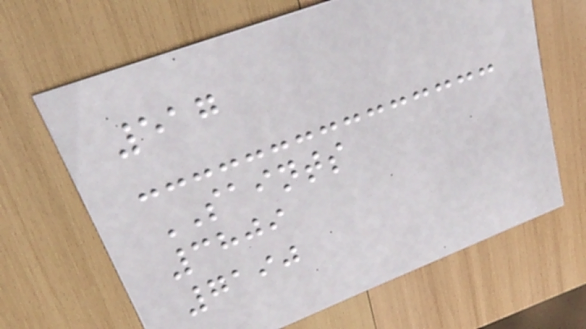517
SAINTS
3809
7190
